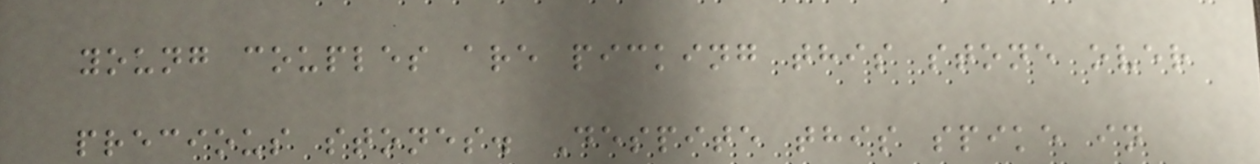young couples are picking this stone over
precious stones. Despite this spike in
